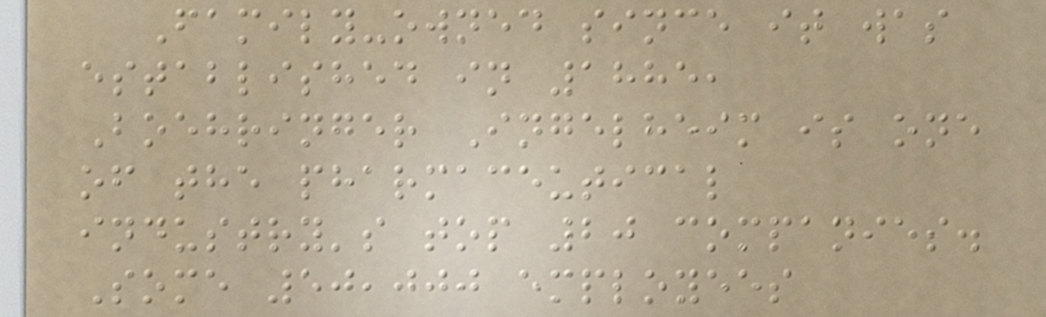Family-owned since it was
established in 1885,
Boehringer Ingelheim is one
of the pharmaceutical
industry's top 20 companies.
Some 50,000 employees
